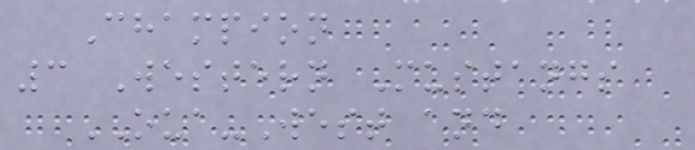Champion
3 Western Mustangs
OUA-West and
